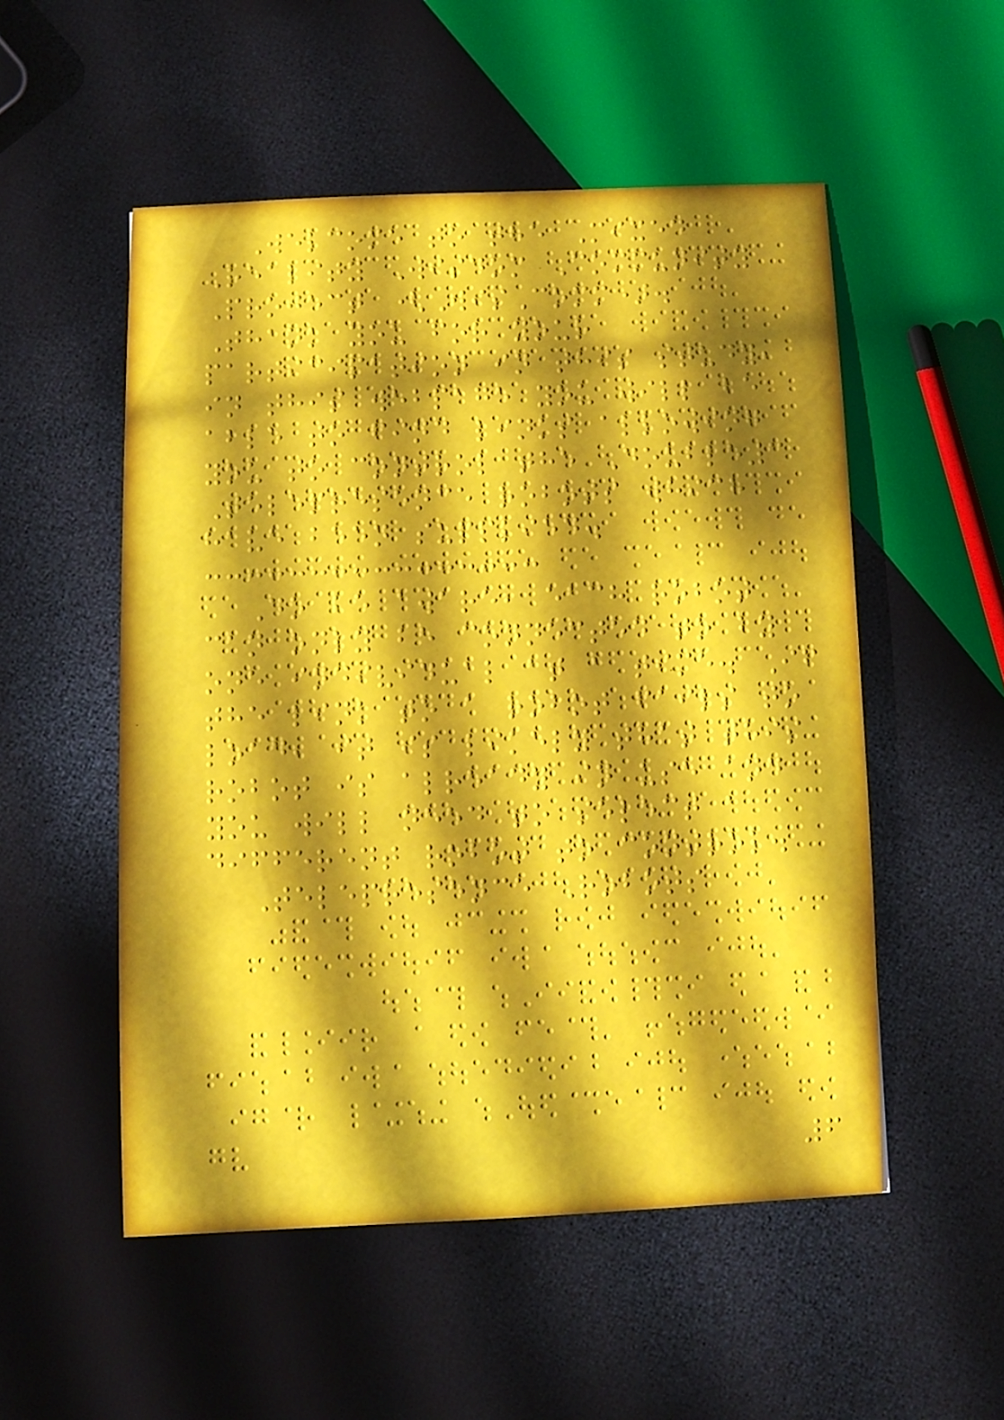Welcome to the Mixed
Reality Wisdom Community
Project (WisComm).
Thank you for your
participation in this study,
in this webpage you will be
able to find links allowing
you to control the Double3
Telepresence robots which
have been supplied.
Do be aware, each robot
can only be connected to by
one individual at a time. If
the link to a robot fails to
load, it is likely that this
robot is already in use and
you will need to select a
different robot to control.
Telepresence Robots
6
